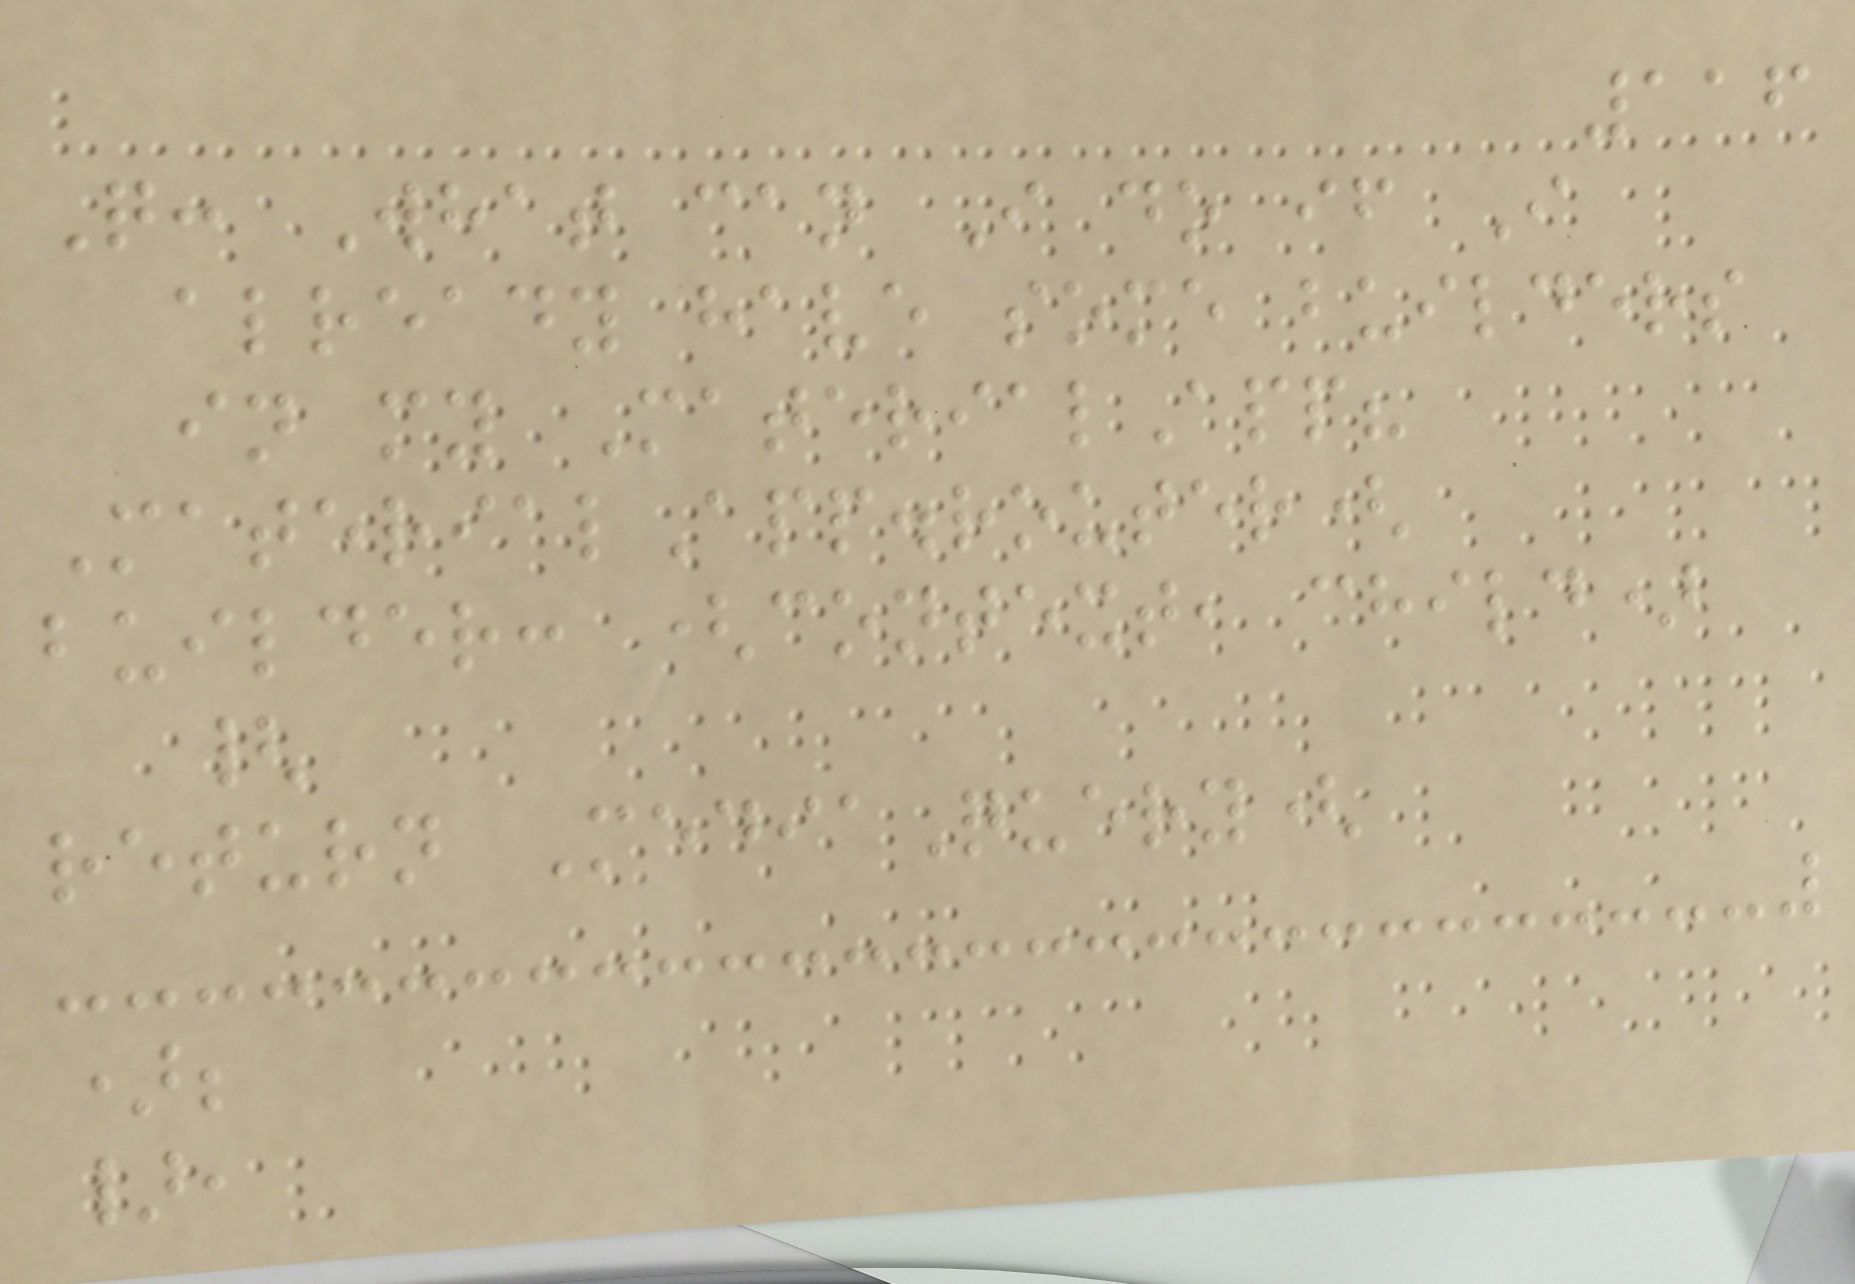116
Q: What can I do if I
already have some builders
in my MaterialApp?
MaterialApp.router(
builder: (context, child)
{
return MediaQuery(
);
},
